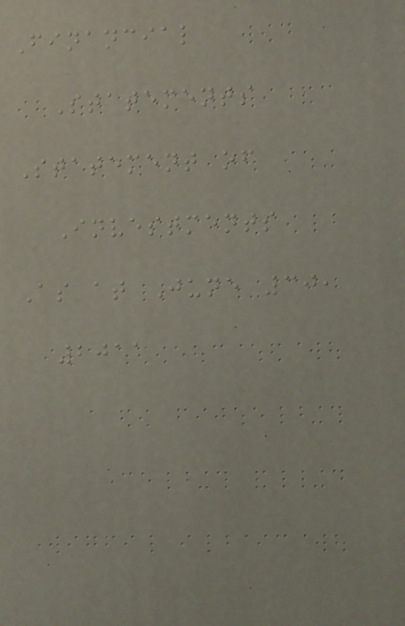Financial
Statements
Statement of
Investments
As at June 30,
2011
